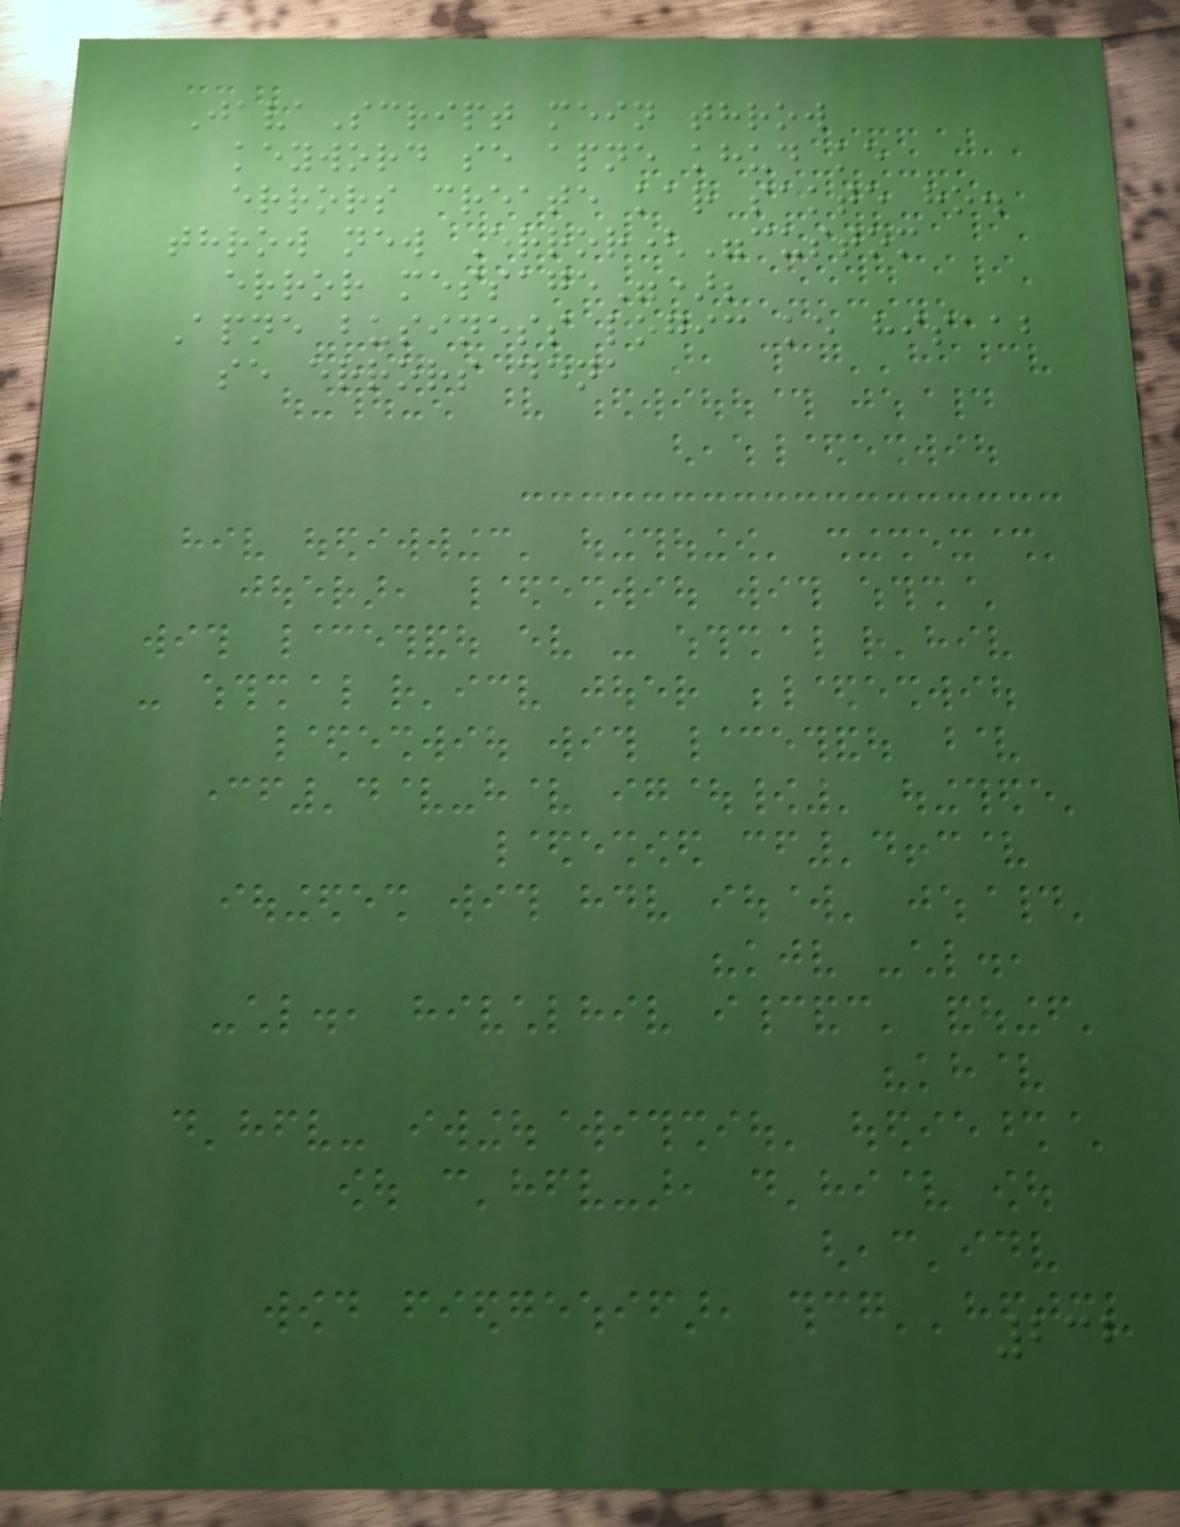JavaScript mein throw
keyword se apne khud ke
errors create kar sakte ho.
throw new Error("custom
error message");
Apne business logic ke hisaab
se errors dena
232
